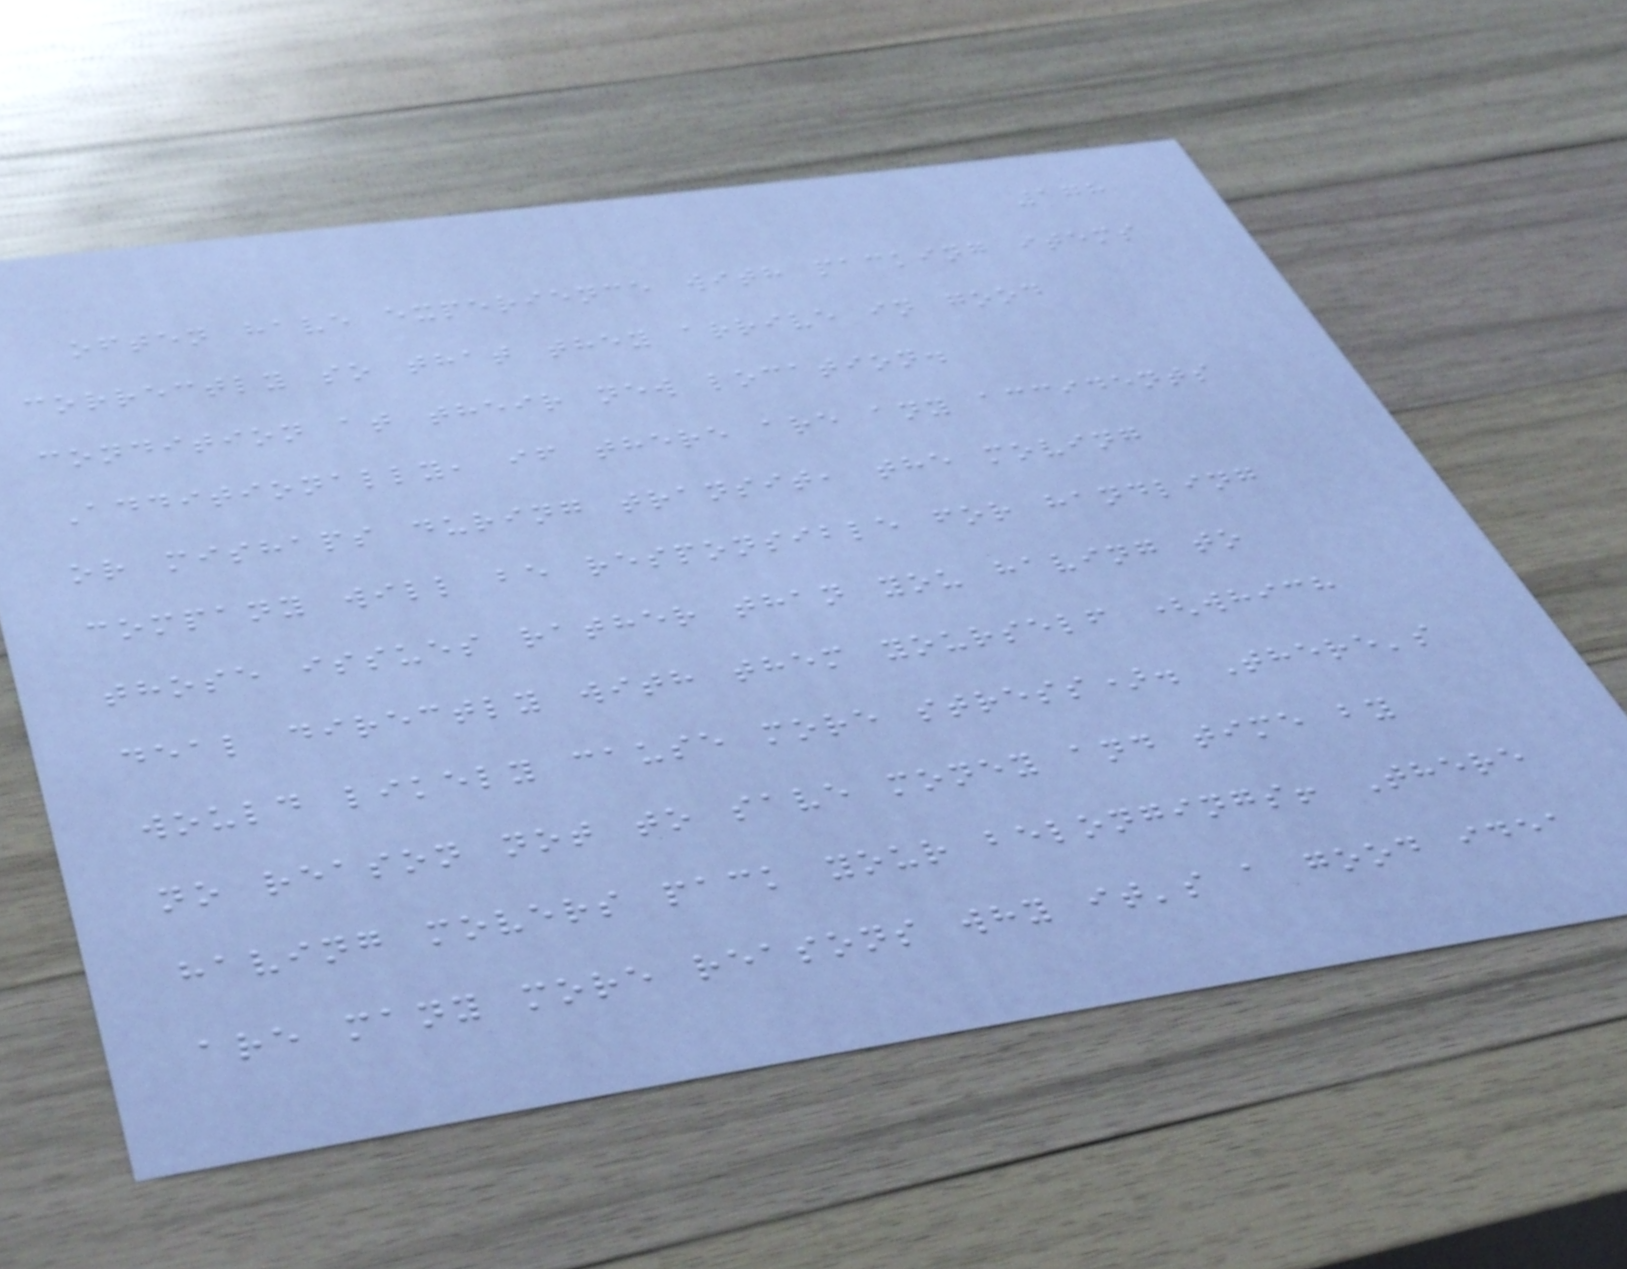178
often have experience with packing items
correctly so that they arrive in good
condition at their new location.
Additionally, if there are any accidents
or mishaps during transit, the moving
company will be responsible for handling
those issues rather than you having to
deal directly with them yourself (which
would likely cause more stress). There's
no reason not to save money and time by
having movers pack your belongings! There
are many more reasons why it's a good idea
